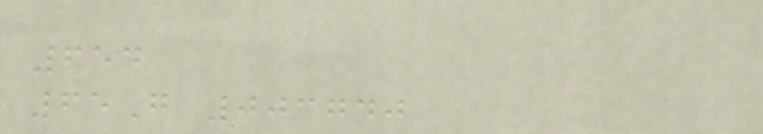654
65G 003740
